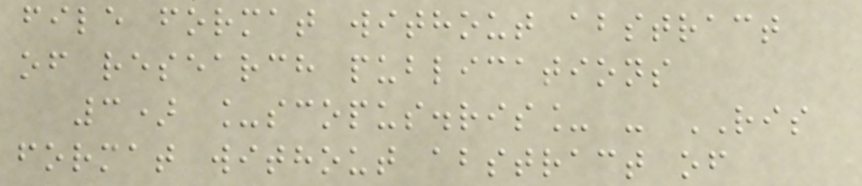file format without abstract
of research publications
3) _scopus.ris_ - RIS
format without abstract of
